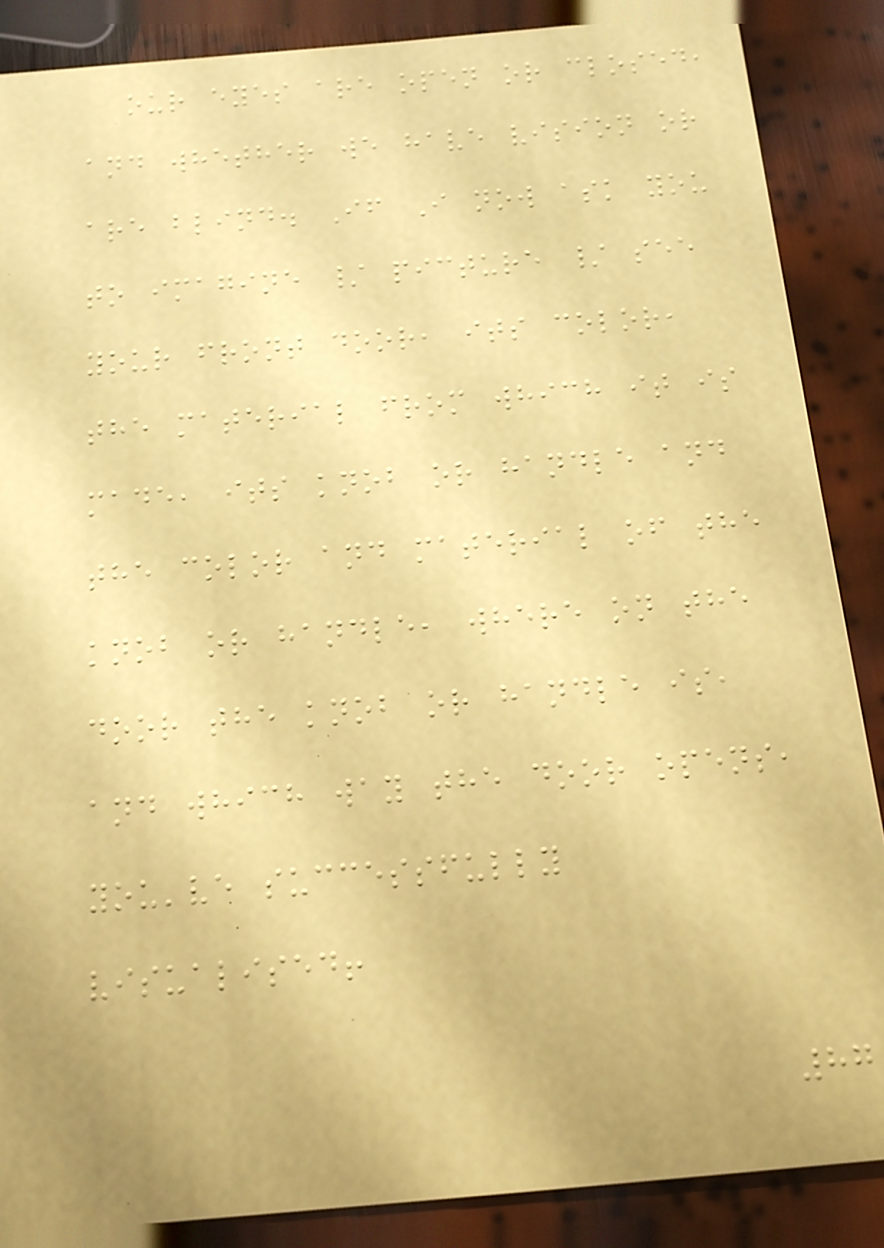our eyes are open or closed,
and whether we have vision or
are blind. If I now ask you
to imagine / picture / see
your front door, its color,
the material from which it is
made, its knob or handle and
the color and material of the
knob or handle, where on the
door the knob or handle is,
and which way the door opens,
you've successfully
visualised!
87
